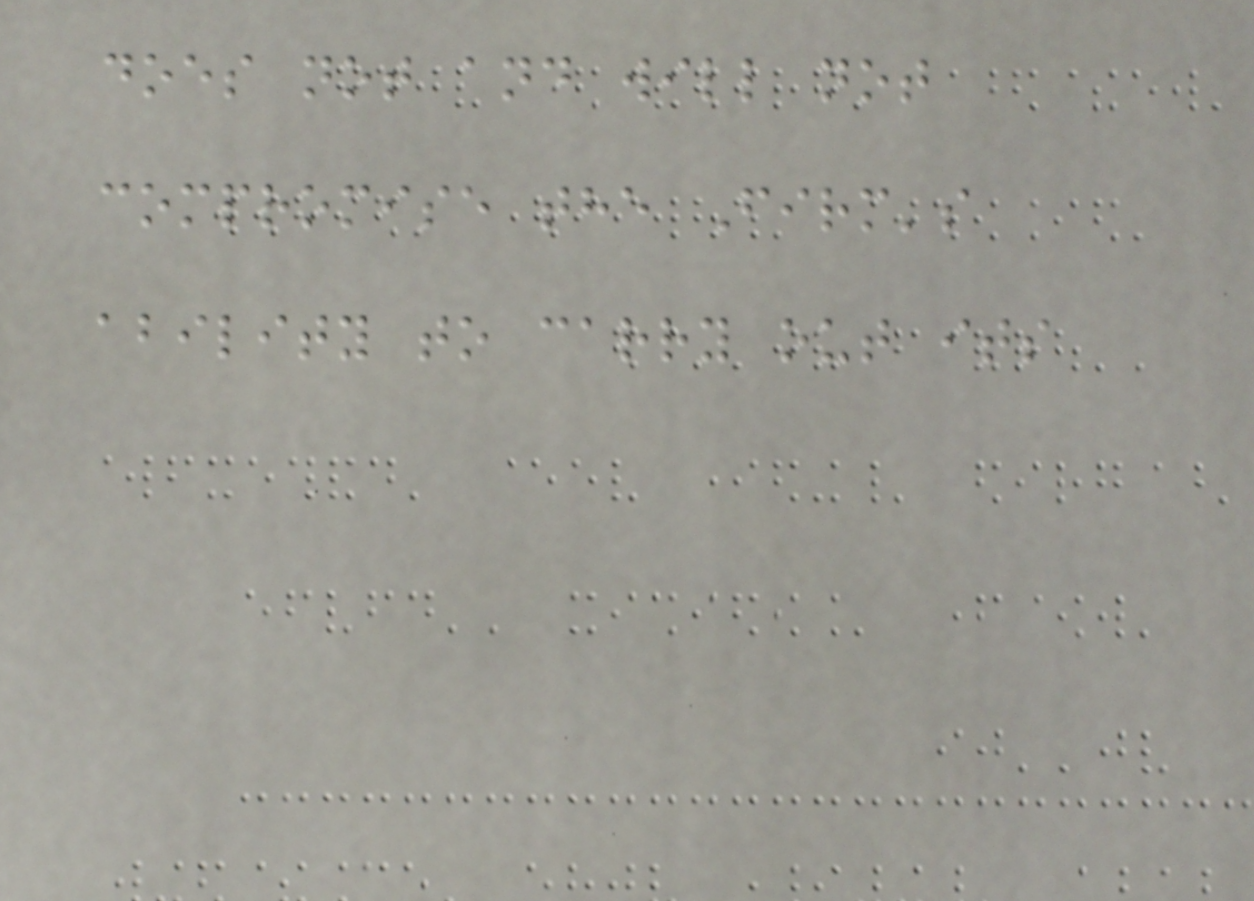does not and will not
compromise the Firm's
ability to carry out its
